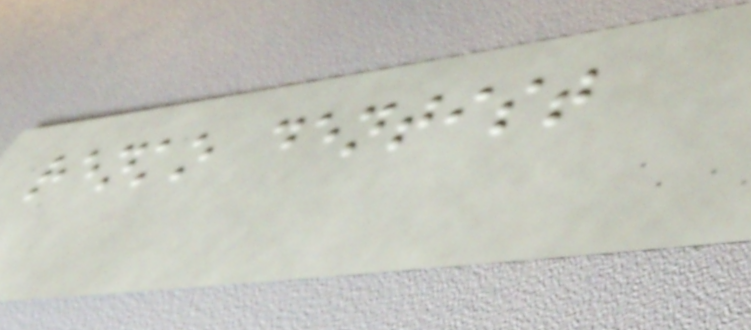renko dentist
